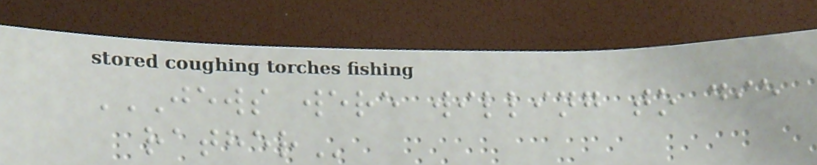JEWS WERE WILLING TO DIE
RATHER
